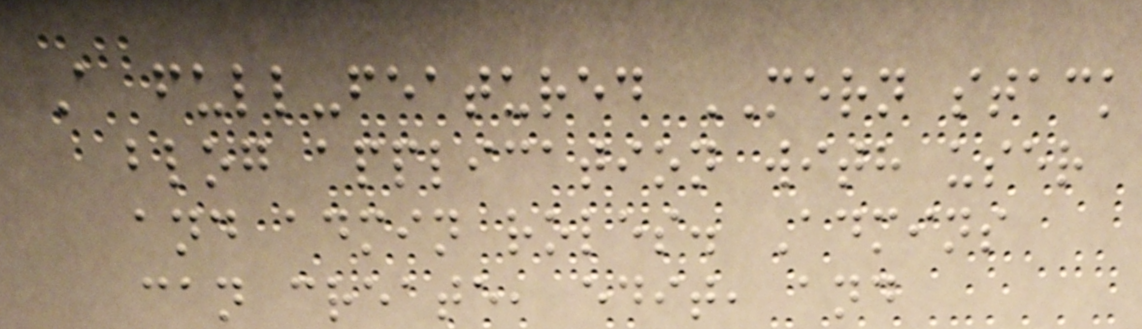A full-featured MERN stack
blog application with user
and admin roles. Admins
can create, edit, and
